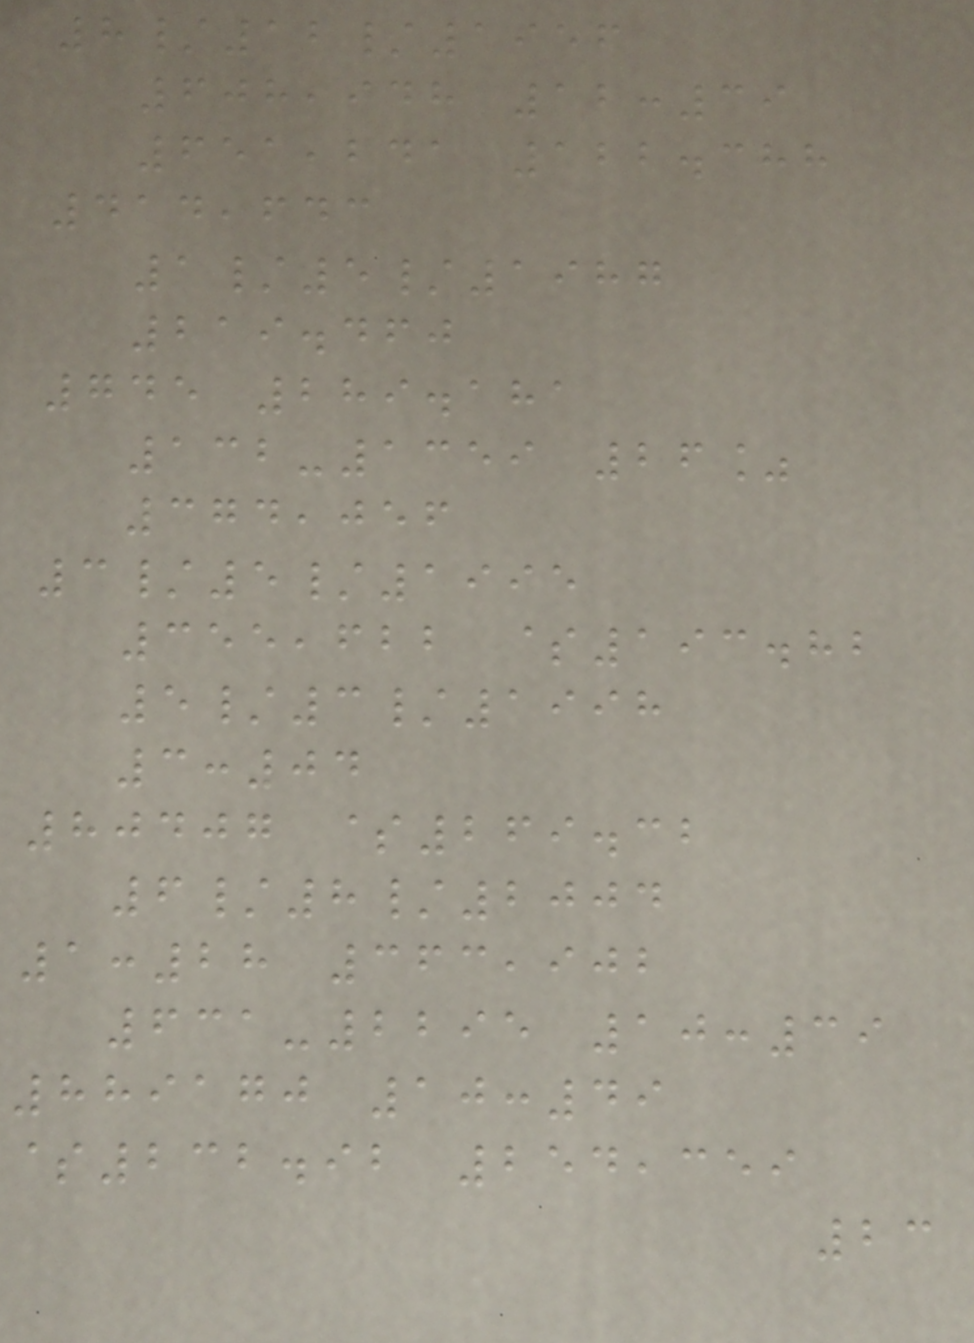8/12/1956
608,948 12:39
651,241 122.388
414,643
1/5/1987
219.460
745 289.181
132-1359 26%
374,056
3/5/1995
355,622 $193.82
5/3/1998
3:04
80407 $269.32
6/8/2004
1:28 363,902
631-2295 10:39
889170 10:49
$232.92 254,359
23
